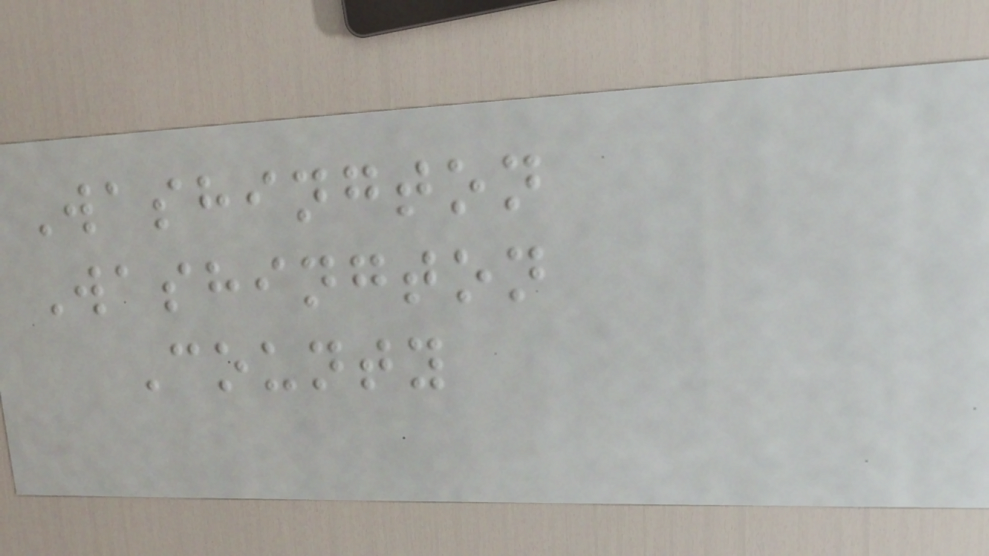Washington
Washington
County
